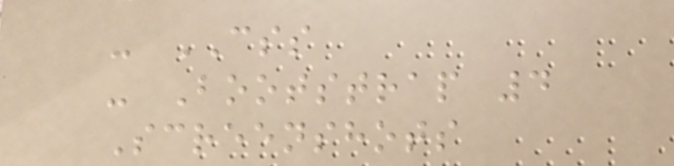- CSS
- Bootstrap 4
Screenshots
